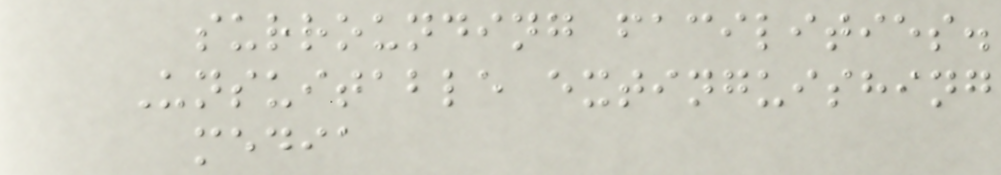surrounding facilities.
Unsuitable extinguishing
media
